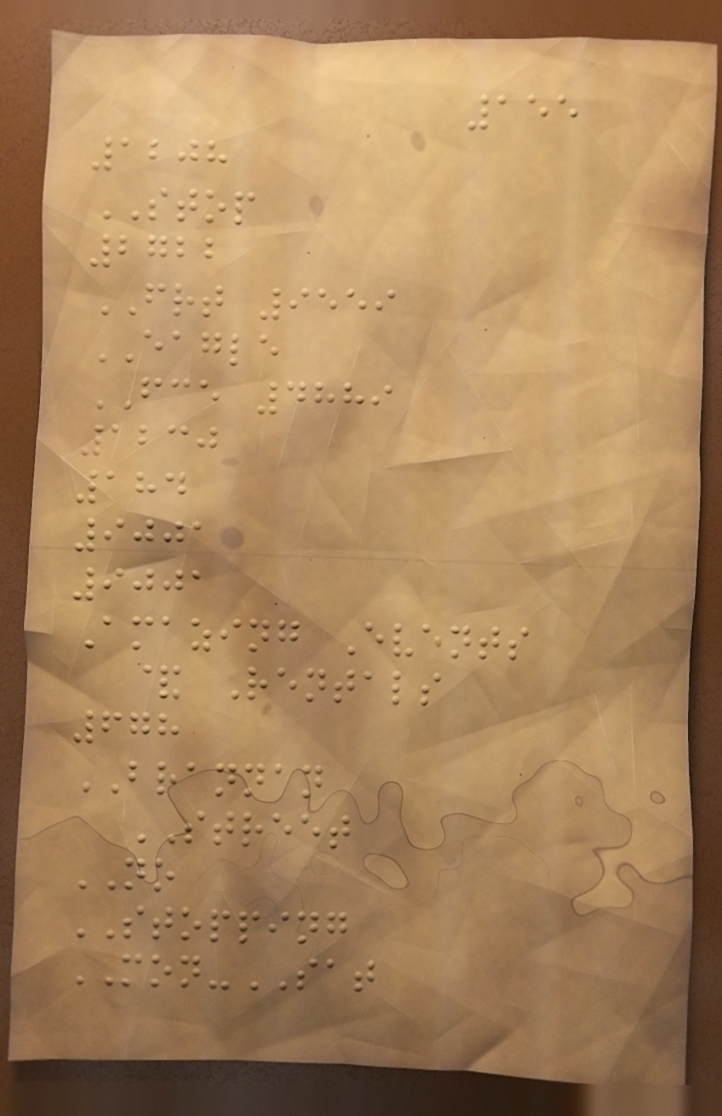155
1208
STOP
2722
FRT 9559
EAGLE
FCE 4889
1230
184
9001
9001
Amazing Events
& Rentals
678
BRANNAN
STREET
NO
STOPPING
MON-SAT
